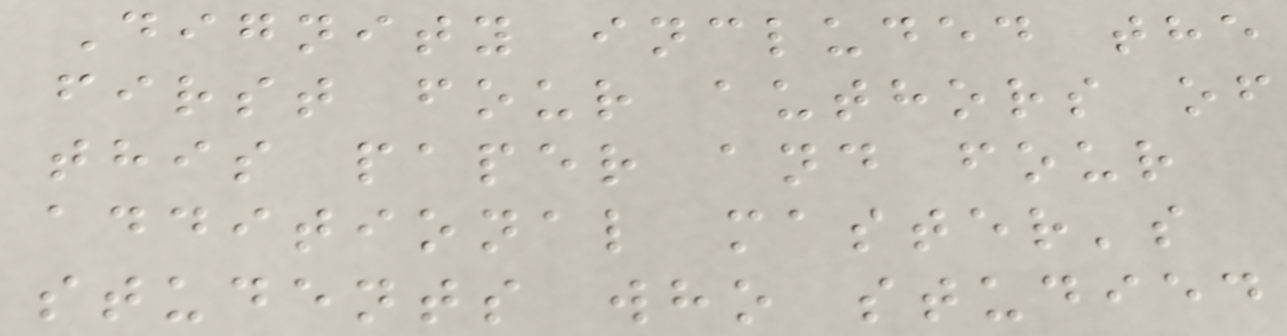Dignity included the
first four authors of
this paper and four
additional master's
students who studied
